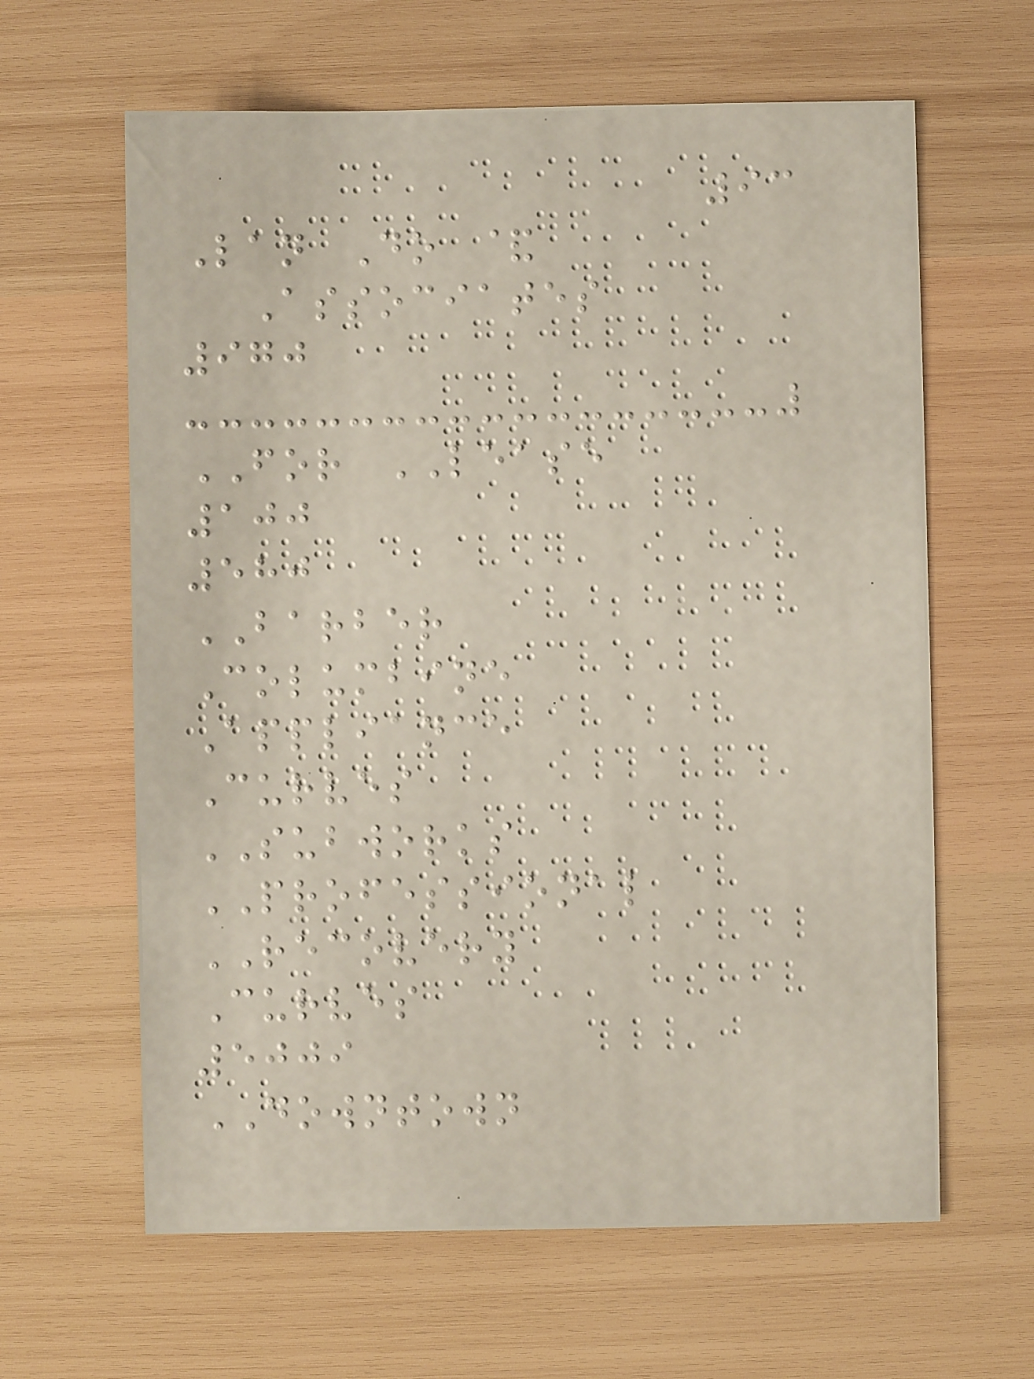93
Lan Do &
Associates
970
FOR LEASE
100
580
BARBER
Columbine
Appliance
Curves
SUBWORKS
PROFESSIONAL
RECOVERY
Curves
5009
DOWNTOWN
